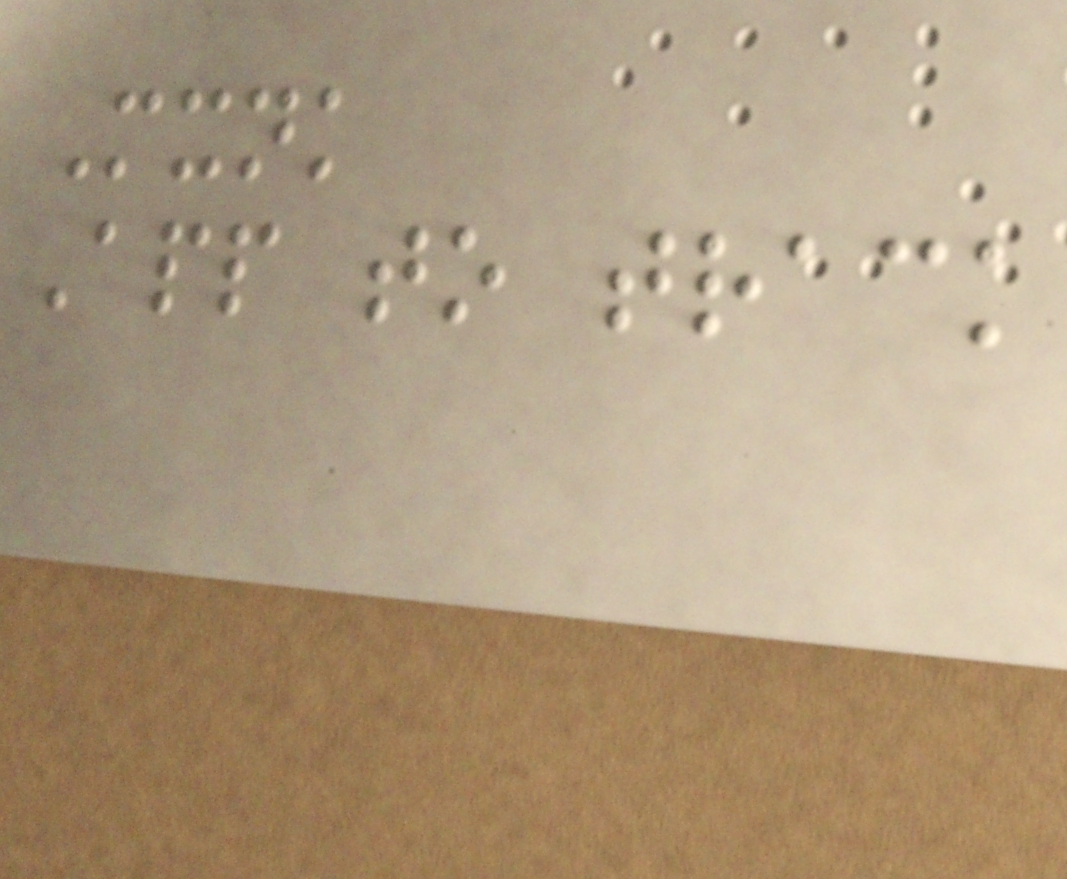Mxnk
App to track
